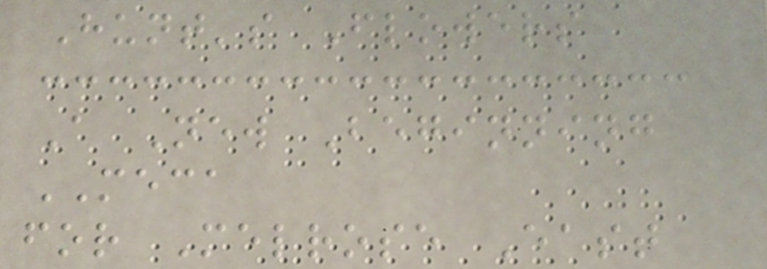Hunt's Flowers
A New Beginning
MECA
for Melrose East
